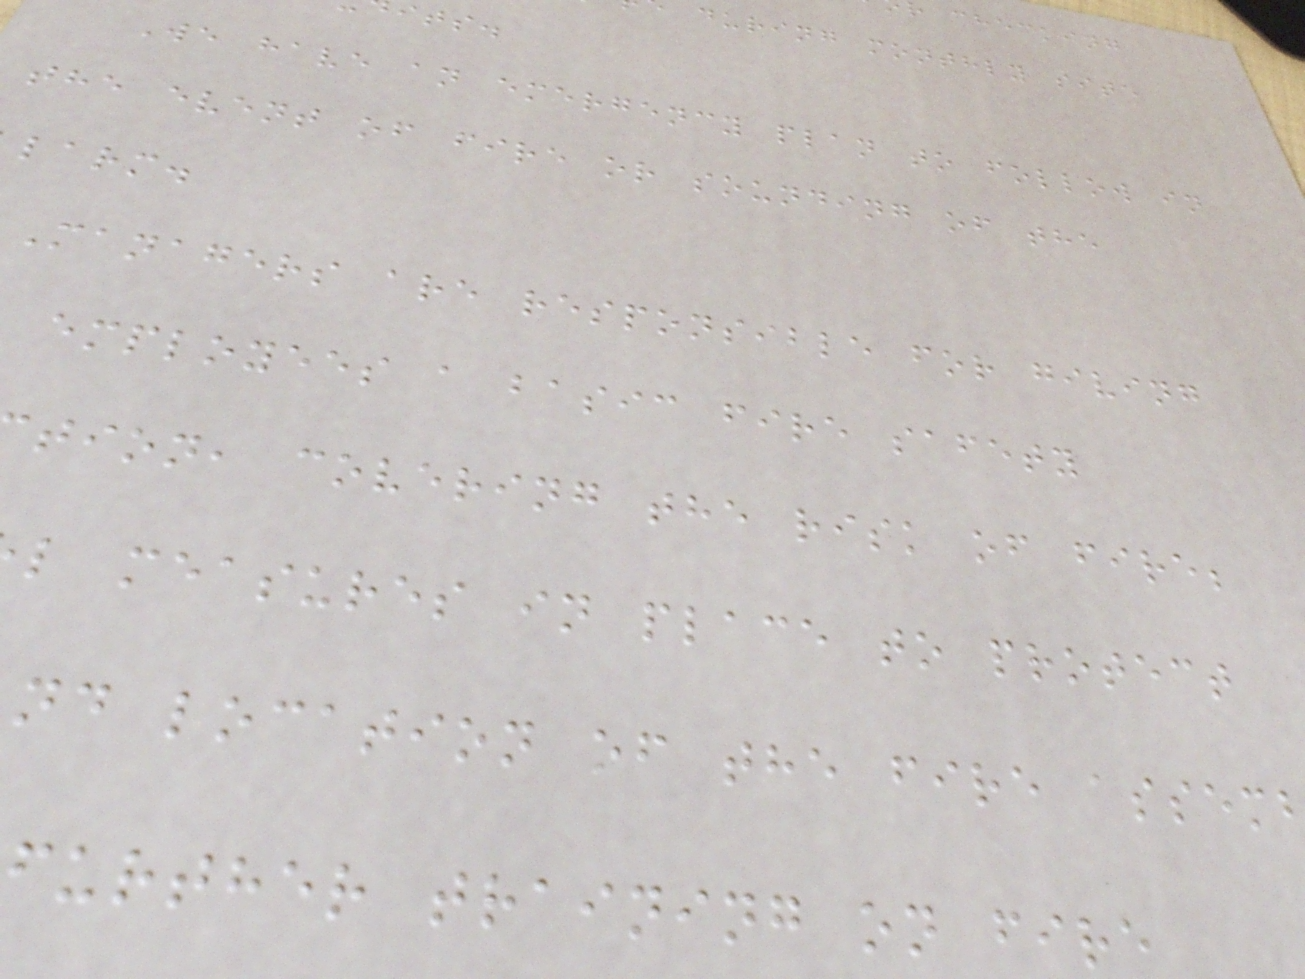during monthly site
its.
We have an emergency plan to follow in
the event of fire or sounding of the
larm.
Managers are responsible for giving
employees a basic fire safety
tion, covering the risk of fire;
l measures in place to protect
nd location of the fire assem
urther training on fire
